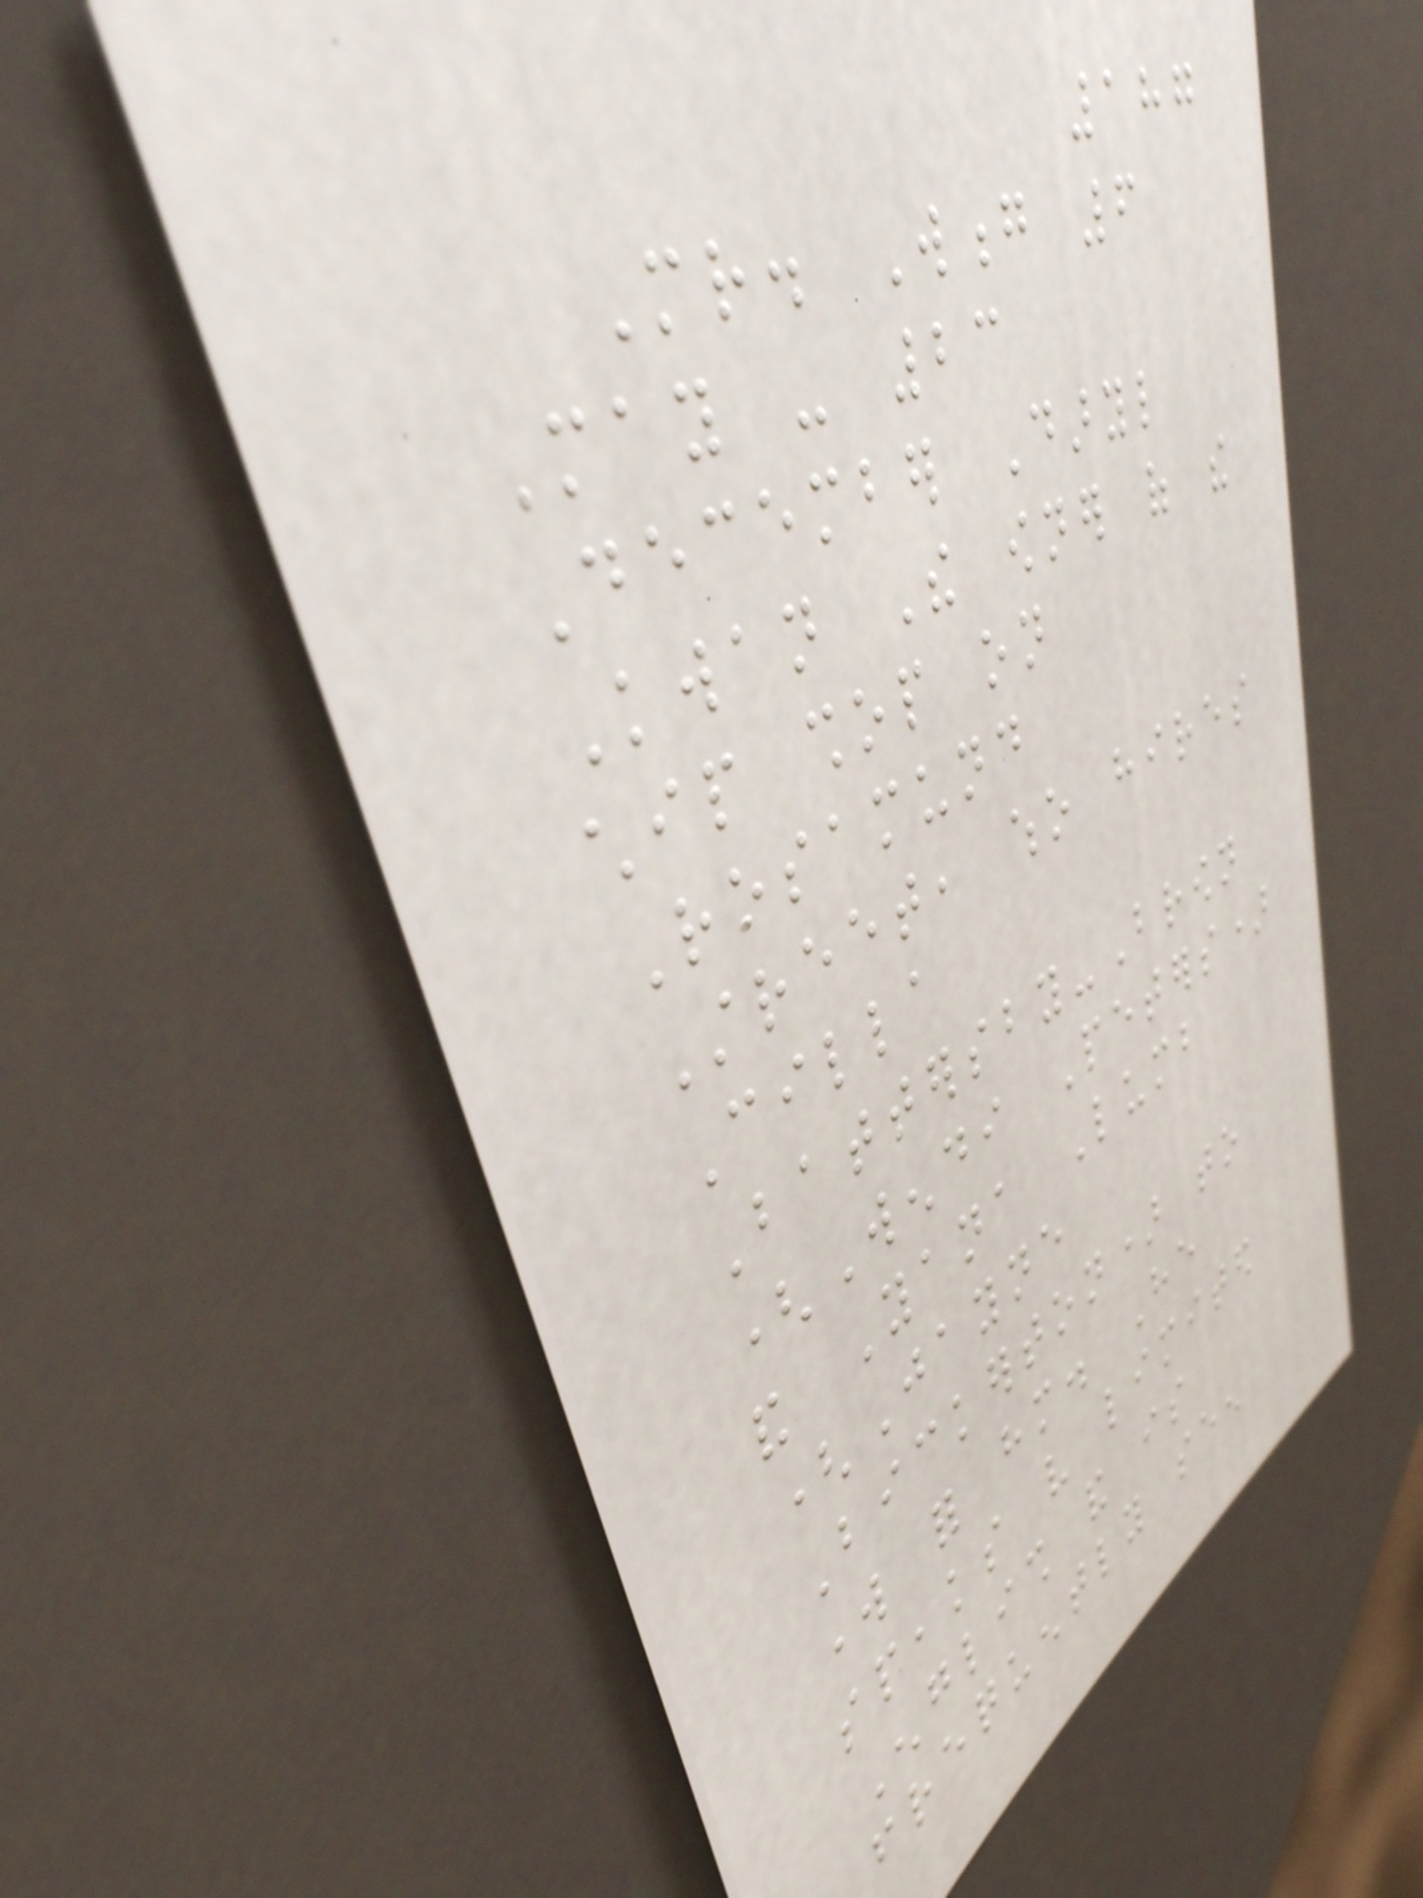187
Mr. Wong 6
May - 23
December Daryl
Kwan The owner of the
chip shop on
Rosamund
Street, who hires
Cilla
Battersby-Brown
(Wendi Peters)
and Yana Lumb
(Jayne
Bickerton) to
work for him. He
speaks very limited
English and is
frequently seen
